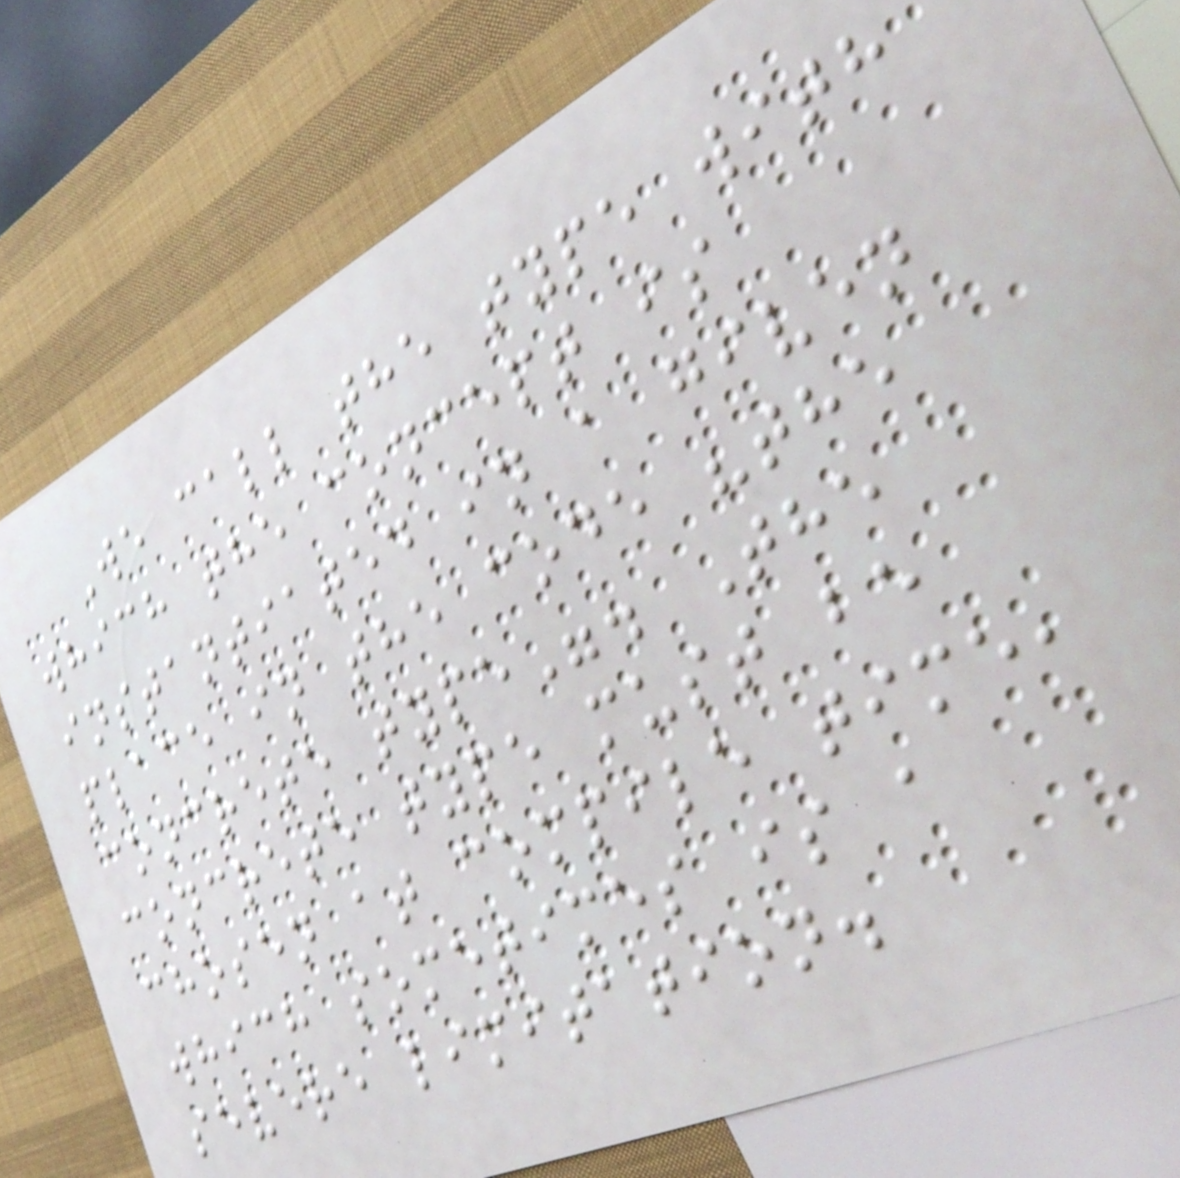We call the type with
which the concept is
instantiated in a given
place in the code "the
concrete type". The
concrete type must be
chosen at compile time,
which sometimes is a
severe limitation.
